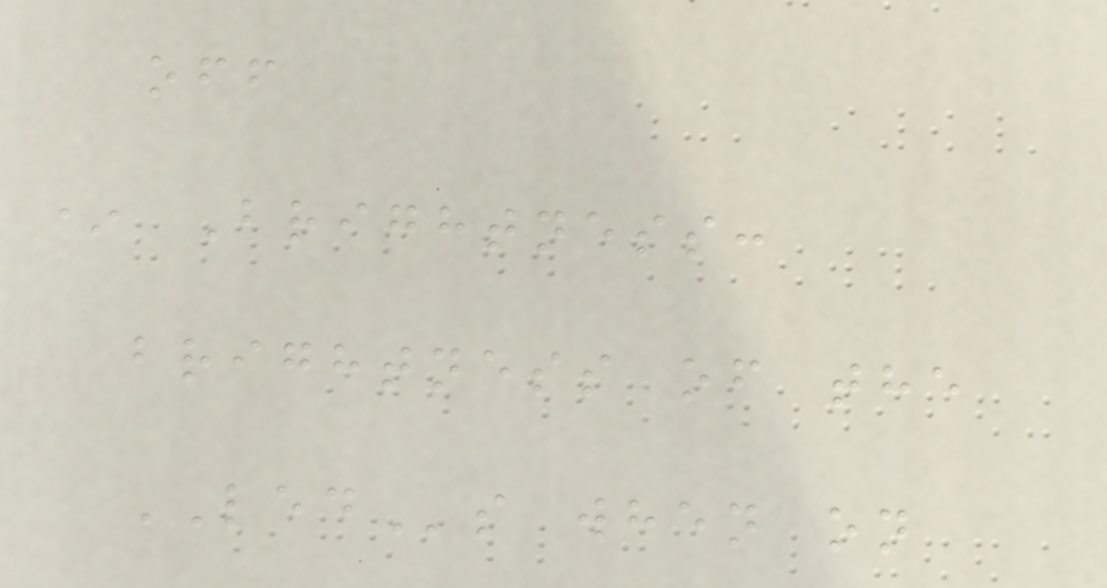off
* Brightness:
brightness of the
LEDs when on
